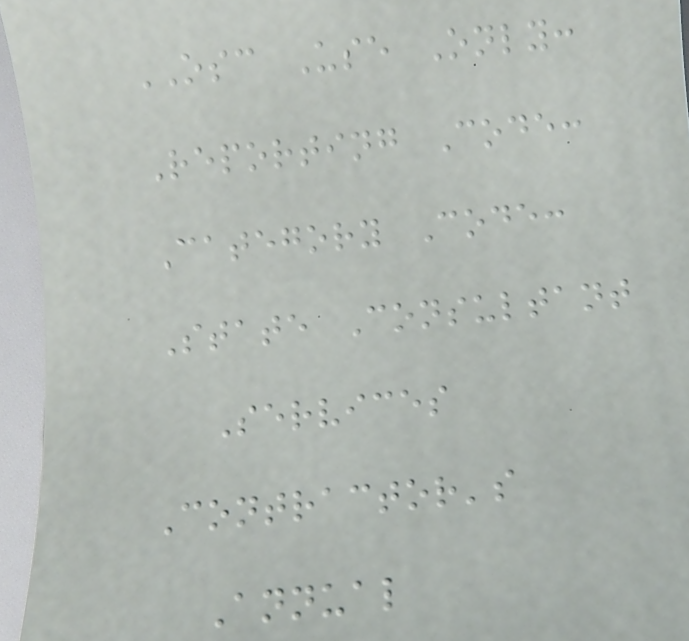OSC Use Only:
Reporting Code:
Category Code:
State Consultant
Services
Contractor's
Annual
